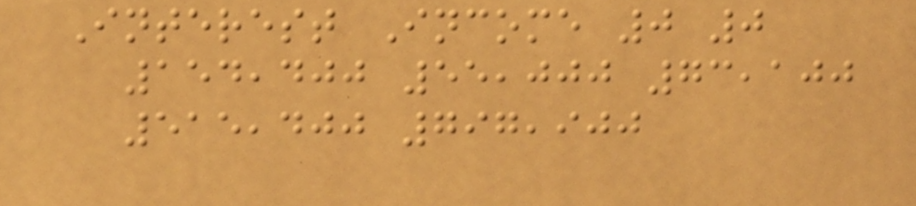Interest Income 0 0
154,400 55,000 73,100
515,400 797,900
